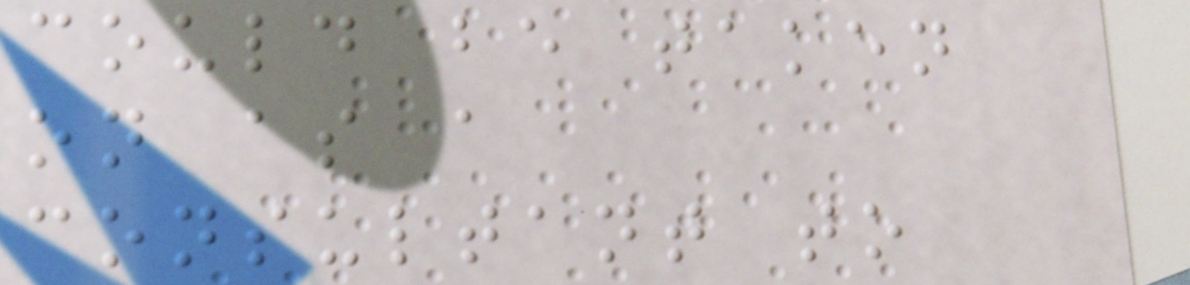could be taken
on as a
consultant to
